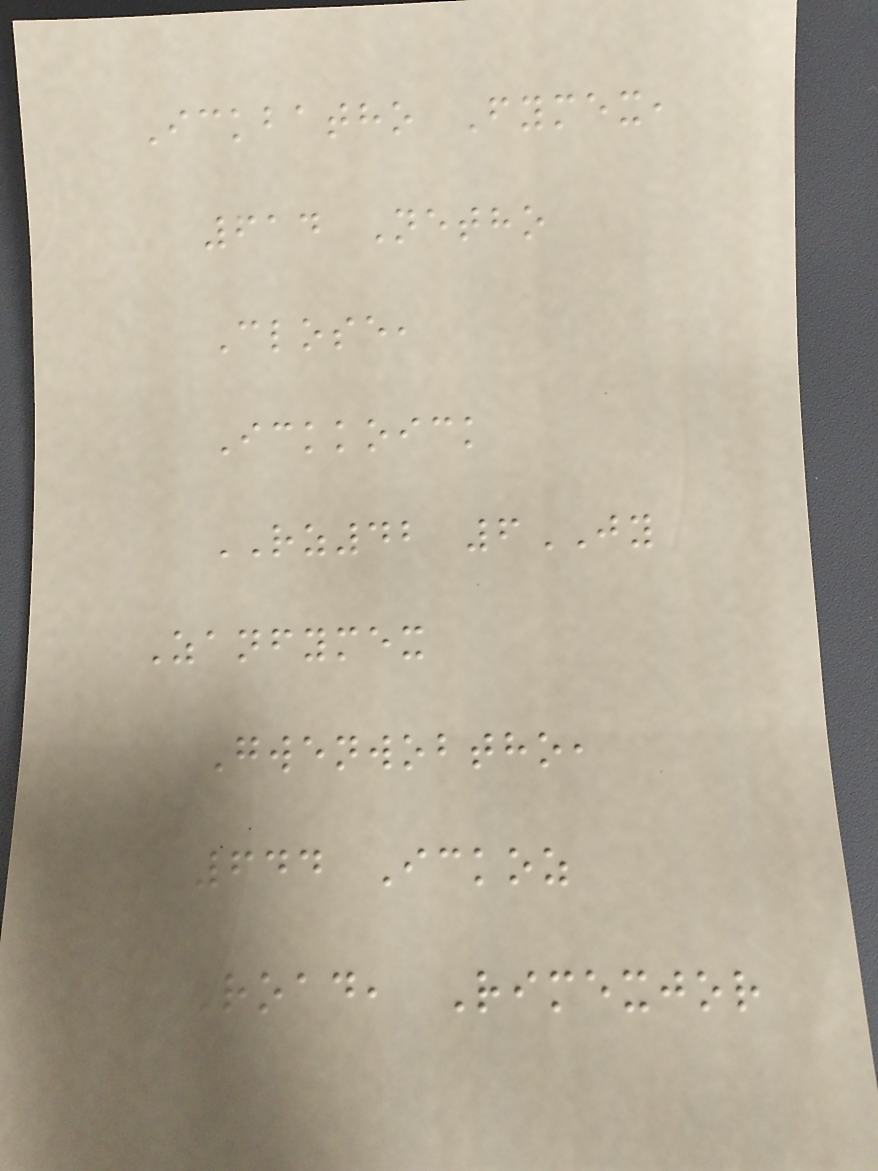Ickbatho Fymex,
614 Netho
Close,
Ickkoick
RZ42 6JY
Zanfymex
Gwenwobtho,
644 Ickoz
Road, Rimexjor
